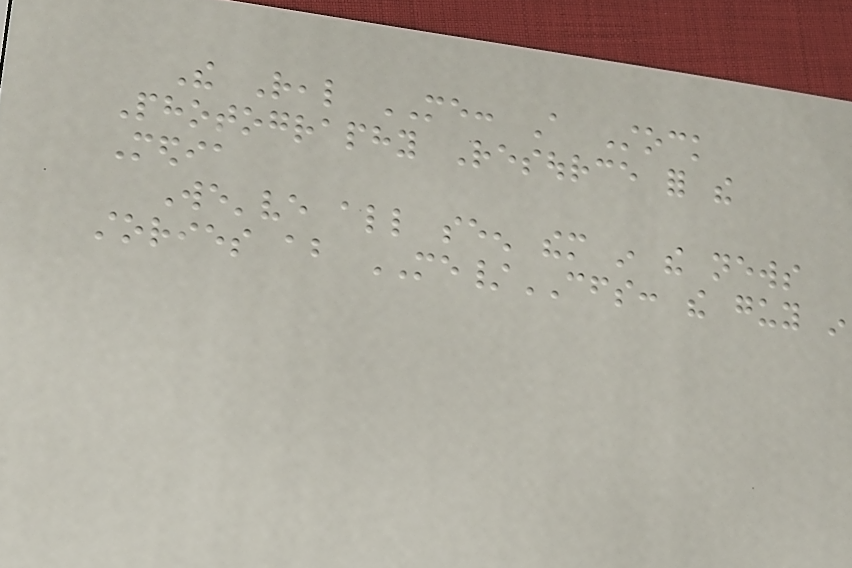The Real ME: A Stock
Photography Resource for the
Media
We've all seen them in the news
stories about ME/CFS: the guy in
